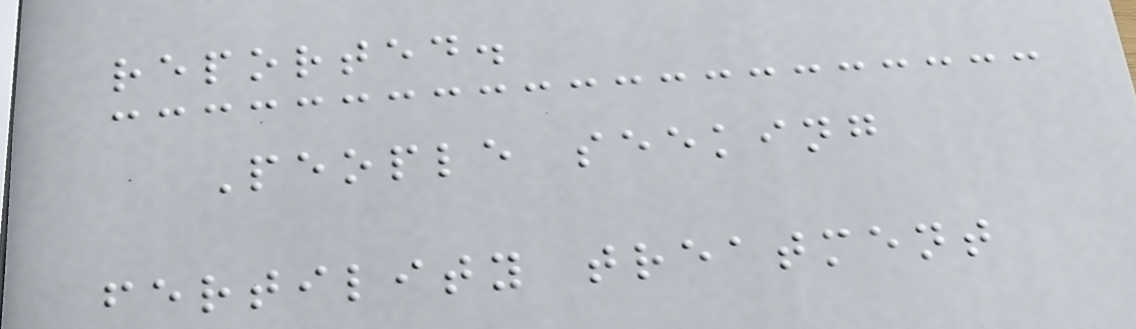reported.
People seeking
fertility treatment
